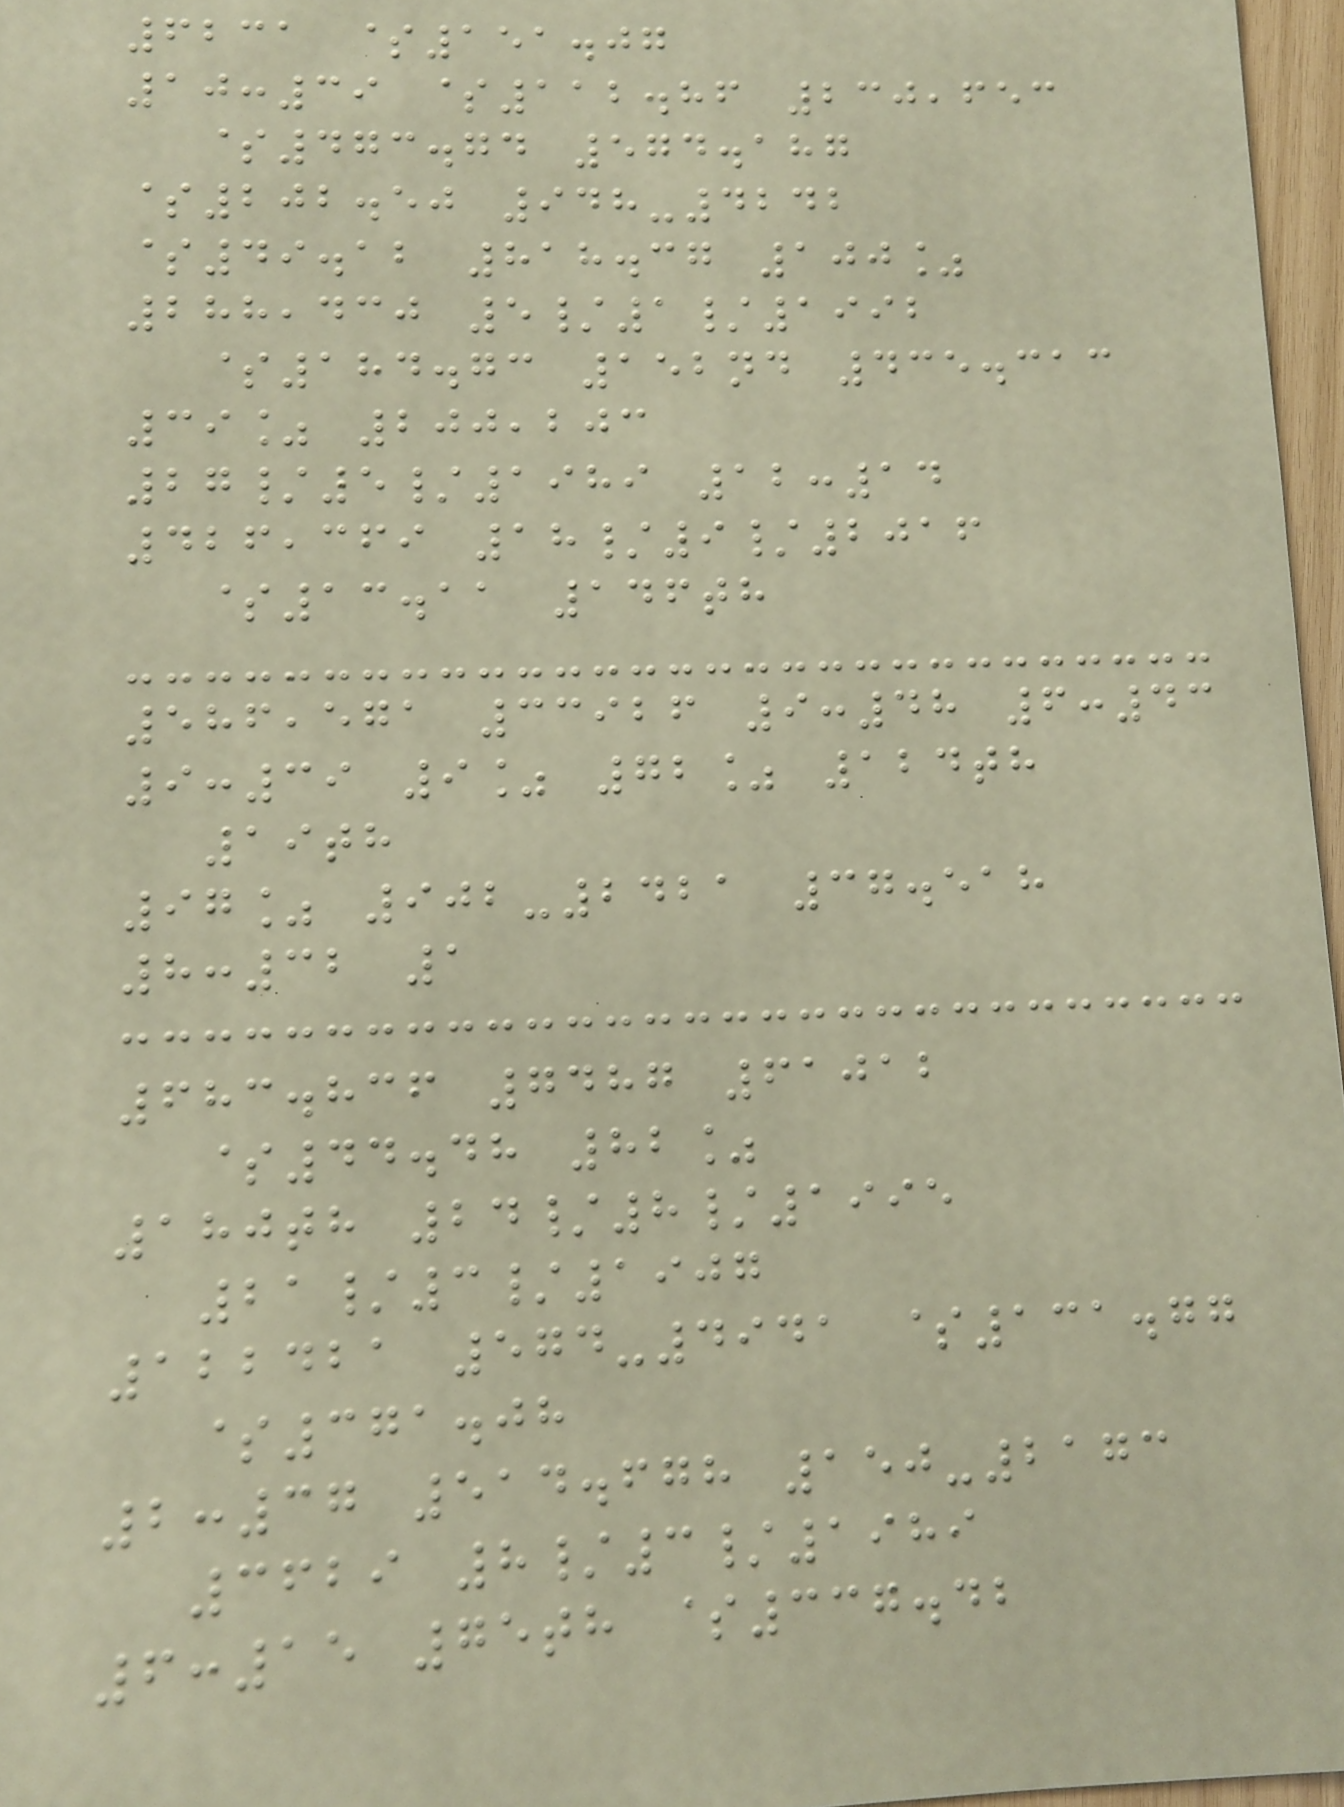6231 $151.07
10:39 $112.86 230,653
$473.74 574.187
$202.50 948-4242
$49.12 818.37 100%
288,430 5/1/1992
$184.73 152nd 435.313
39% 200,203
27/5/1989 12:14
426,369 18/9/2016
$13.11 146th
586,571 33926 9:48 6:43
9:39 9% 72% 124th
19th
97% 902-2421 37.518
8:32 1
683.836 7487 61012
$44.48 82%
180th 24/8/1995
21/3/1907
122421 574-4941 $131.77
$371.08
2:37 514.678 150-2173
3629 8/3/1989
6:15 75th $337.42
